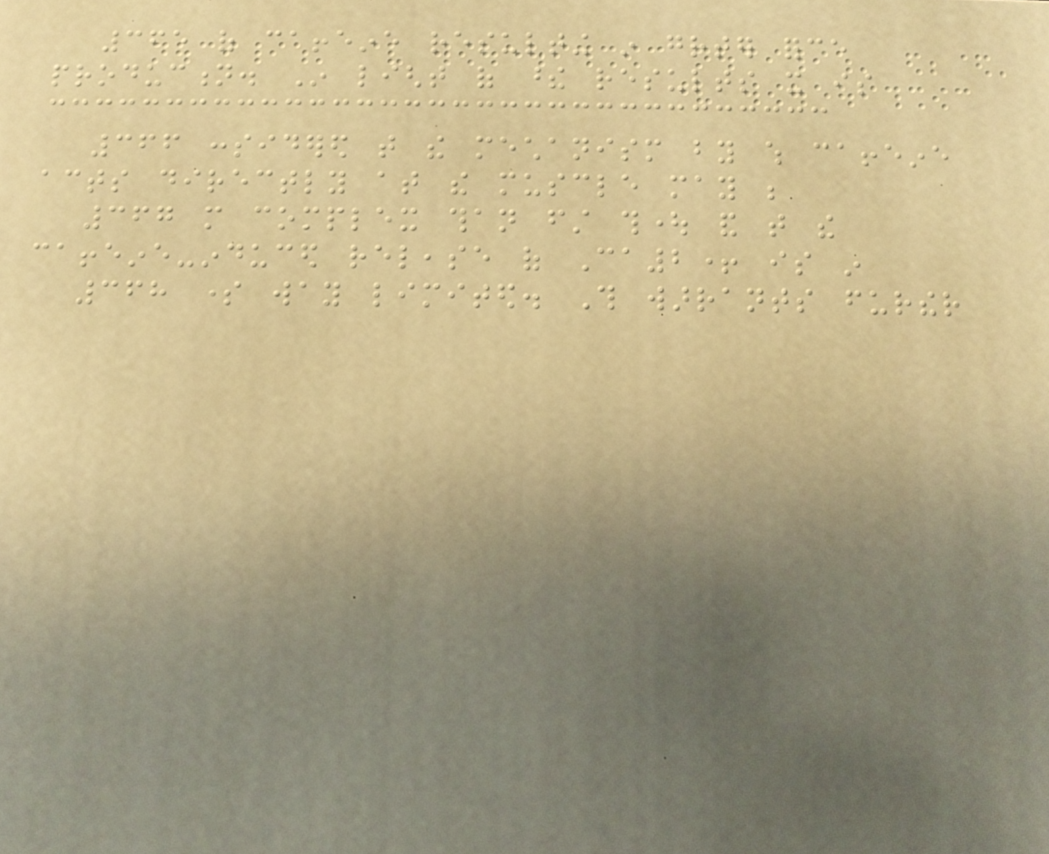365 of caffeine resulting in greater force
production. In light of these results it is
366 considered that the mechanism by which caffeine
acts directly at the muscle may be
367 more complex than first thought and that the
caffeine-induced release of Ca2+ is in
368 some way limited. This warrants further
